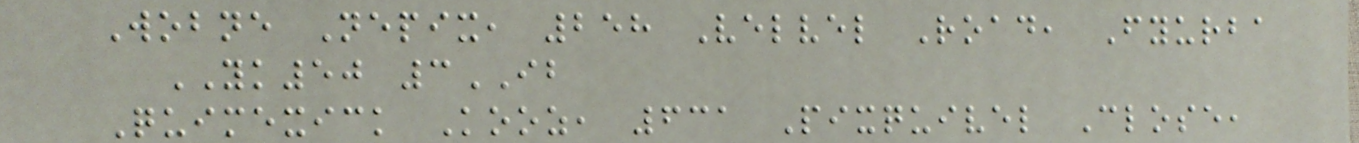Wobne Nepix, 258 Velvel Road, Fyurba
YK50 3IB
Quimexick Kooz, 631 Pixquivel Close,
